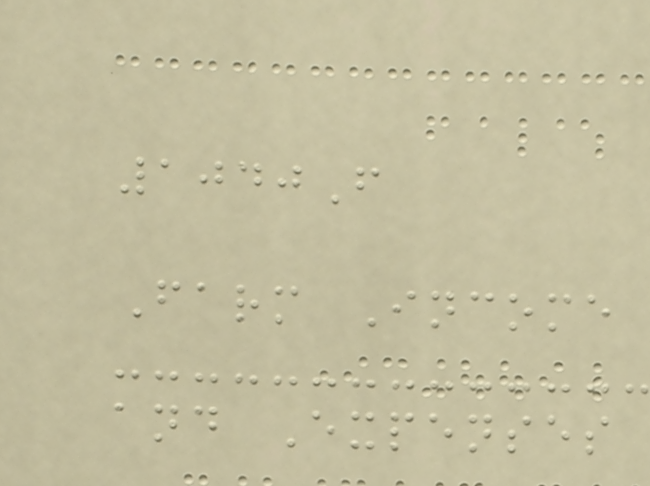1040F
Farm Income
and Expenses
